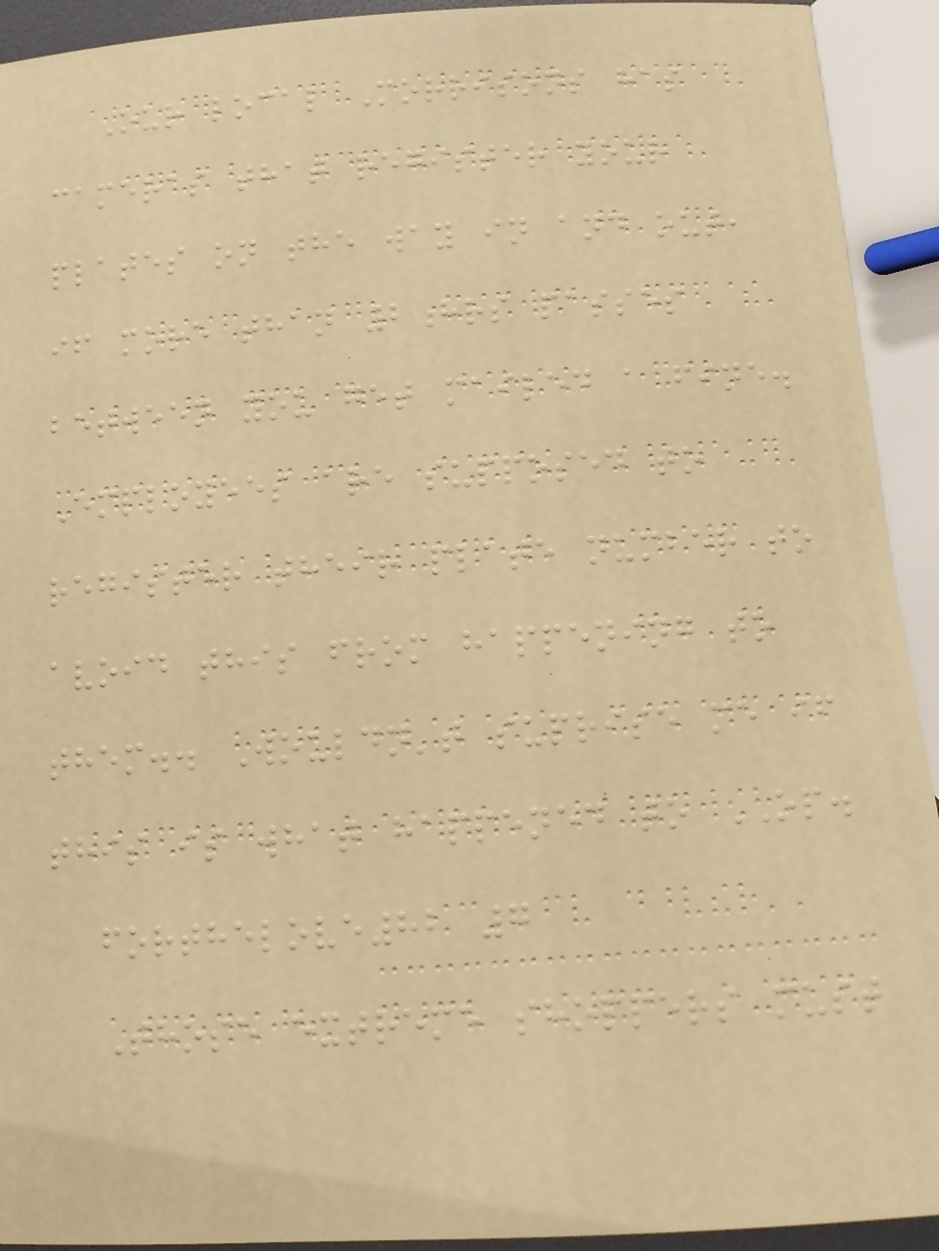Our local Morrisons has
cameras that register your
plates on the way in and out,
if more than 2hrs passes
between you get mailed a fine.
Employees are supposed to
register their plate number to
avoid this from happening to
them.. Wouldn't suprise me if
this is what happened to OP.
forthelove82 7
Those extreme shoppers must
